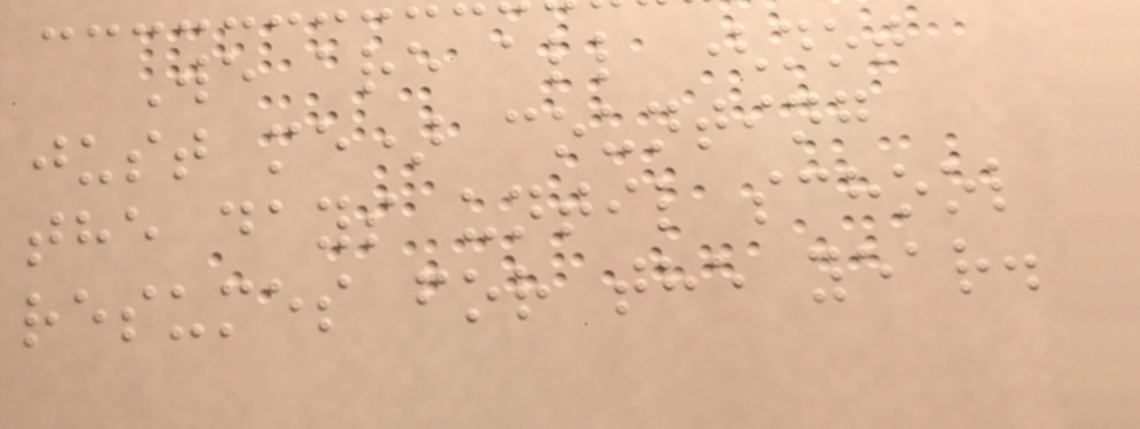We are all (not
just me) counting
the days until school
resumes for the year.
